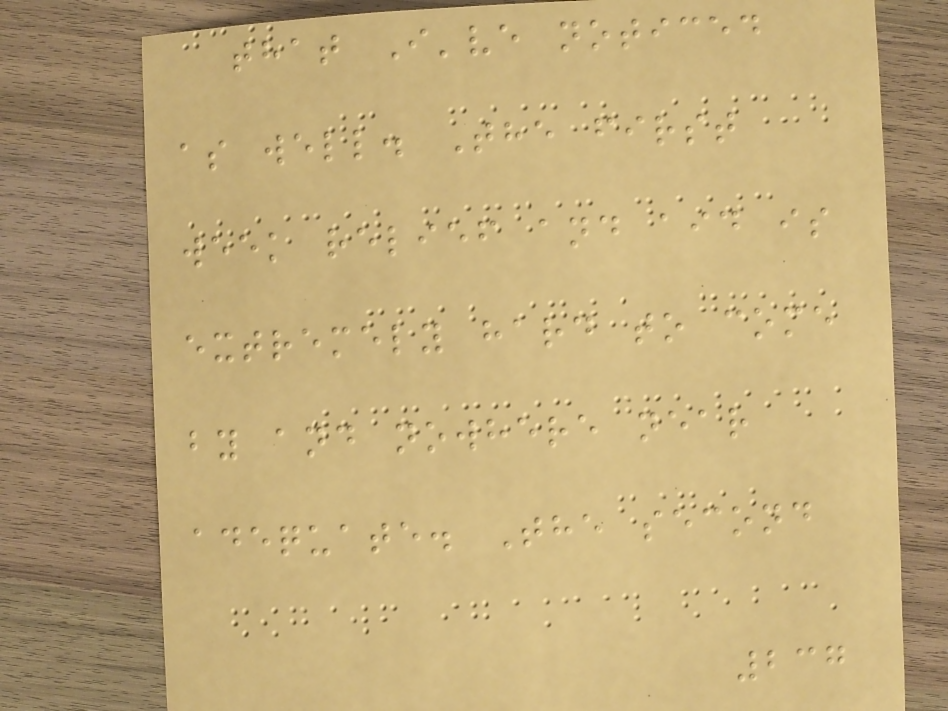that I've noticed
as well. The first
week relief and aid is
extremely hard to come
by and nowhere near
adequate. The second
237
